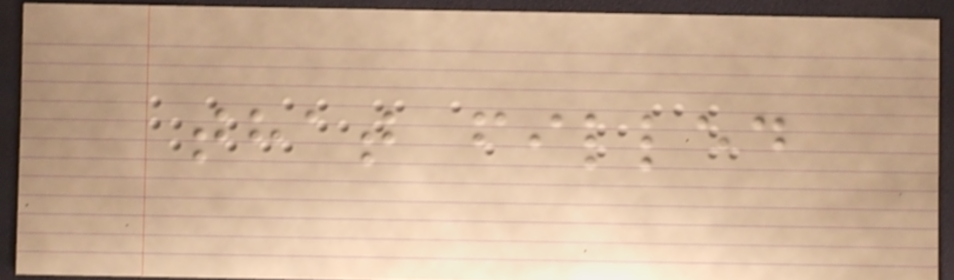that filled
